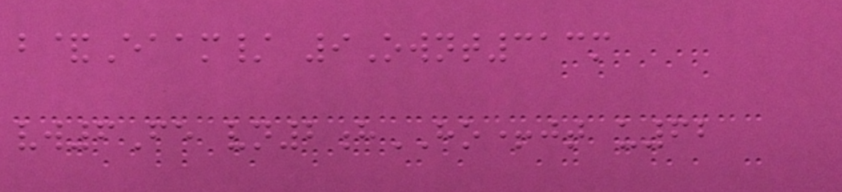b&Eaam/ 9Ownt313m
vw6Fe vn2hHO+jt u62
